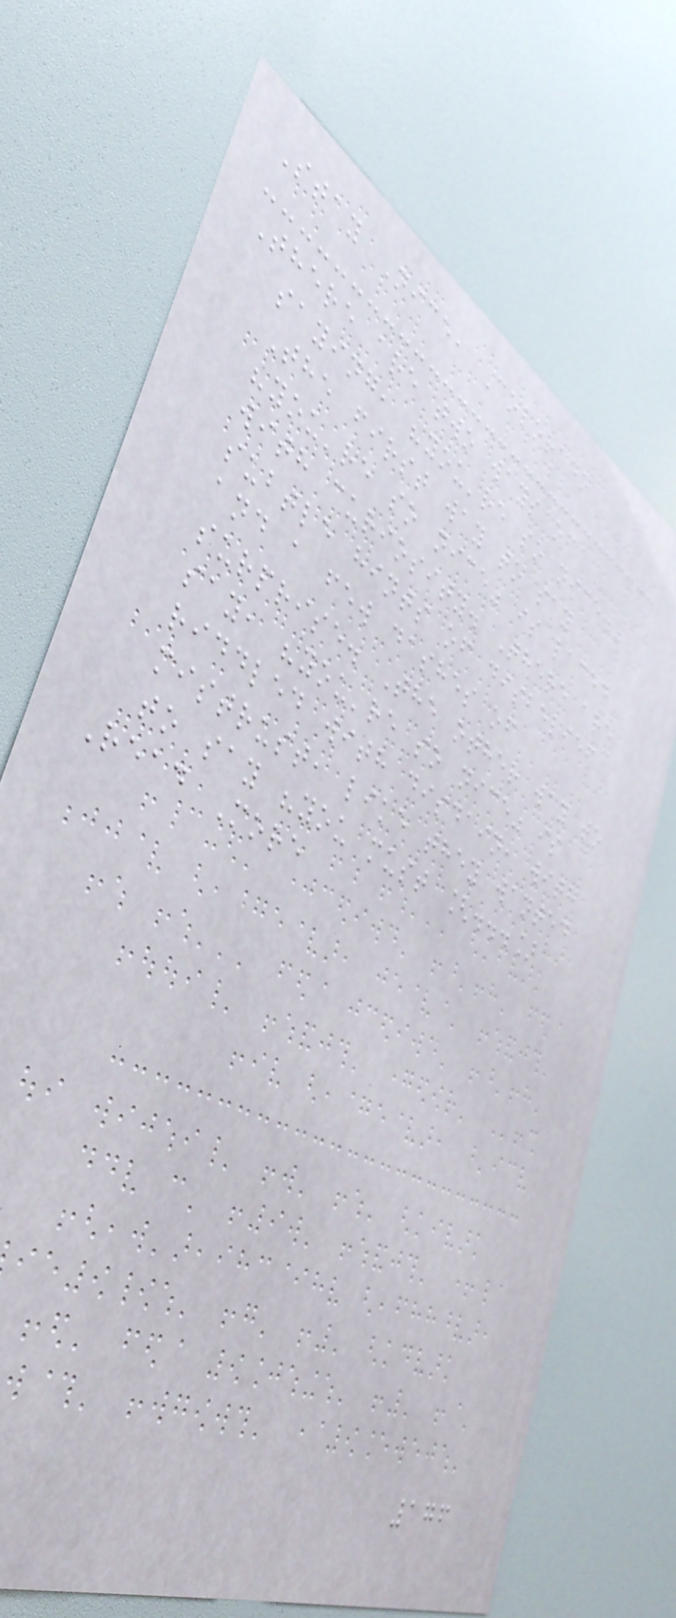Stay Nice, Colorado
There are two ways of
saying, "you're so nice."
The first way to say
"you're so nice" is laced
with curiosity. There are
subtle hints of disbelief
and a few dashes of
surprise. The other way to
say, "you're so nice" is
riddled with disdain, with
mistrust, like they wanted
to say "you must [...]
Read More
176
